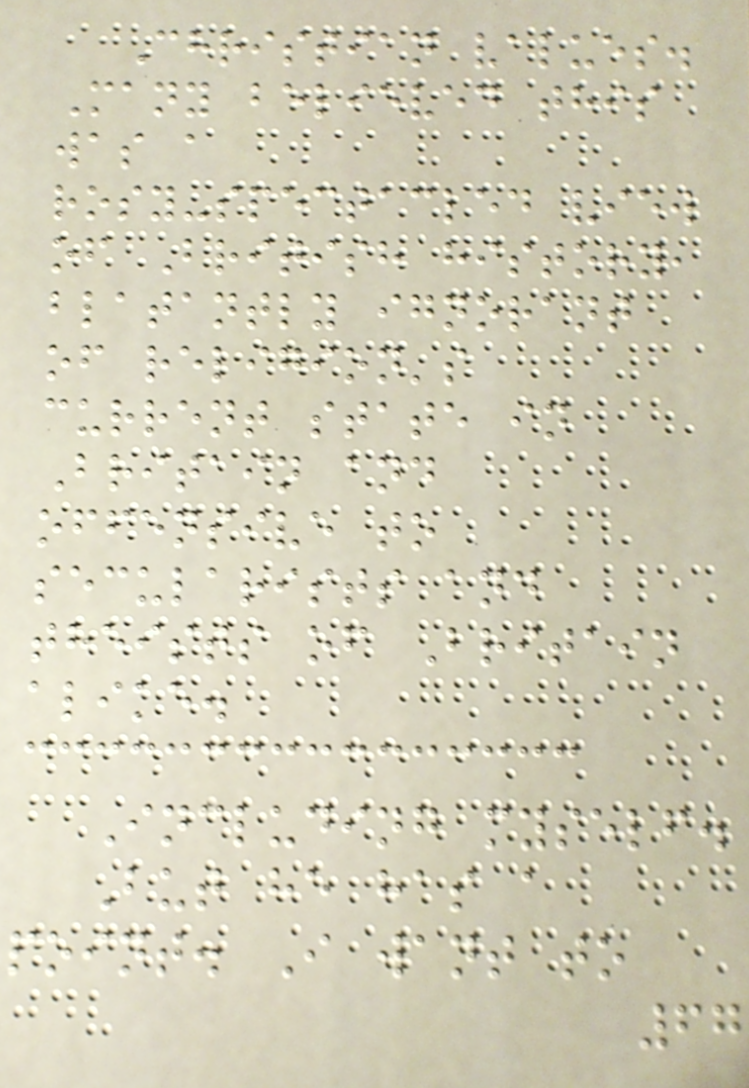Christian values.
Many believed this
was a
rosy-spectacled view
of British history,
blatantly ignorant
of religion's
current state in
Britain and
offensive to
secularists and
theists of Britain
alike.
Including myself.
But he has a
point. I want to
67
